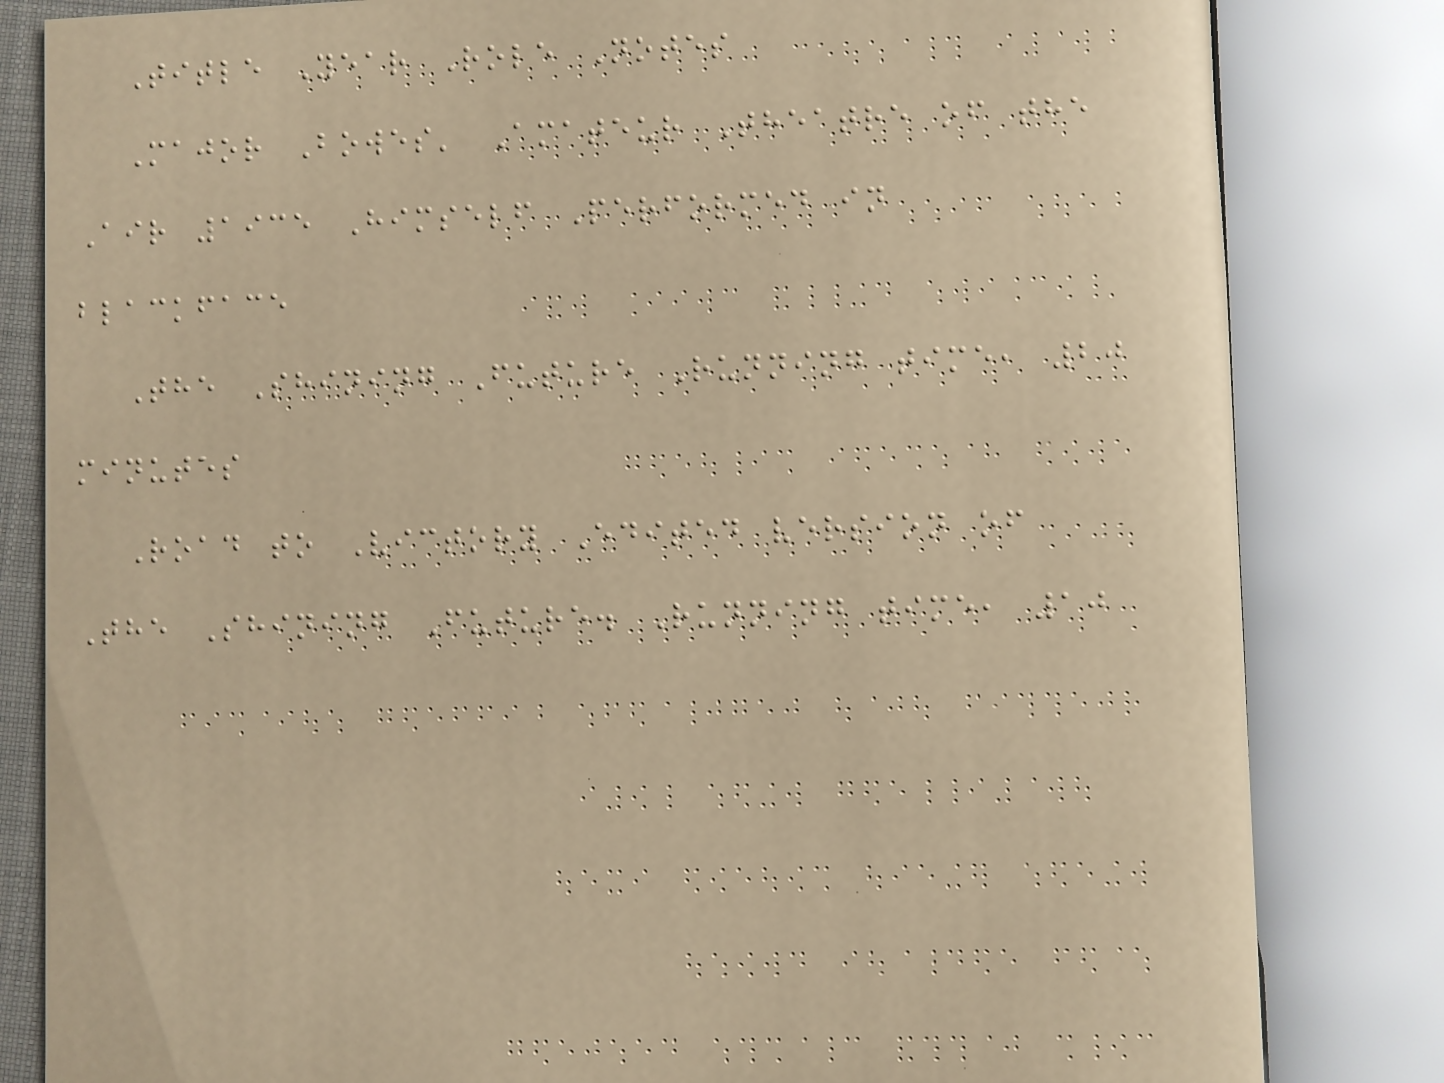Title Year Role Notes
Major Bowes' Amateur Theatre of the
Air 1935 Himself Performed in
blackface
The Shining Future Running time, 20
minutes
Road to Victory Edited version of
The Shining Future. Running time, 10
